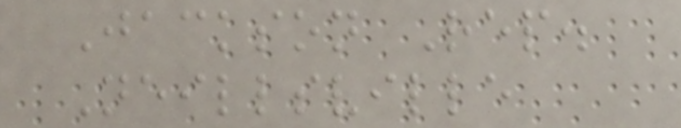Jackson Rep.
Neillsville
